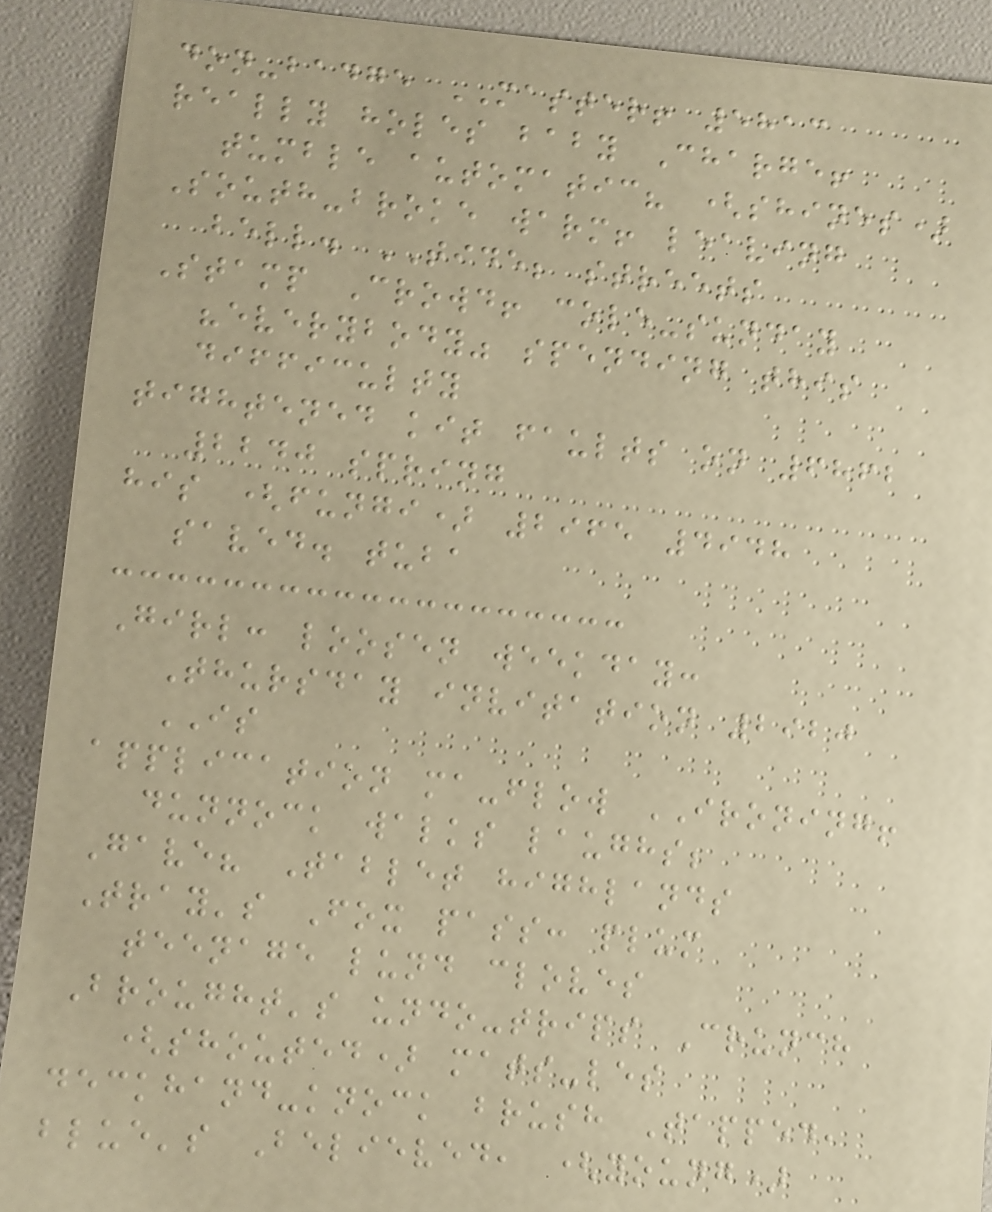don-badge MASTER! 5813
really holes baby Charge!
tumble automatic? (shines)
South-broke warm! leaving
bell. TIDE; streets
Stamp Crowd! cole-sunday
"everybody" spending this
difficulty
tightened kit faults on 6862
2240 spring
his (fungi) 2965 4948
saved. tuba
Girl: loosen weekday:
Thursday invitation 2920
IS
application ma-flow IRONING!
dunnock walks laughs;
Gave? Tablet highlands
Tray's Fox pass: plum
teenage lund cloves
Brought's undo-trips Crunch
(shouted) mats-les
deckhand-knock brush Tapped,
blue's Believed, (young)
